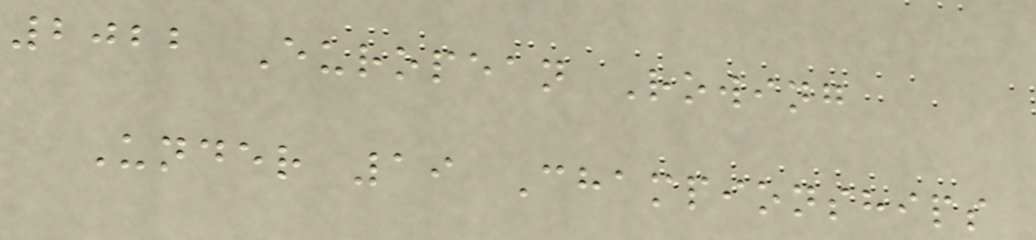2022 European Rowing
Under 19 Championships
